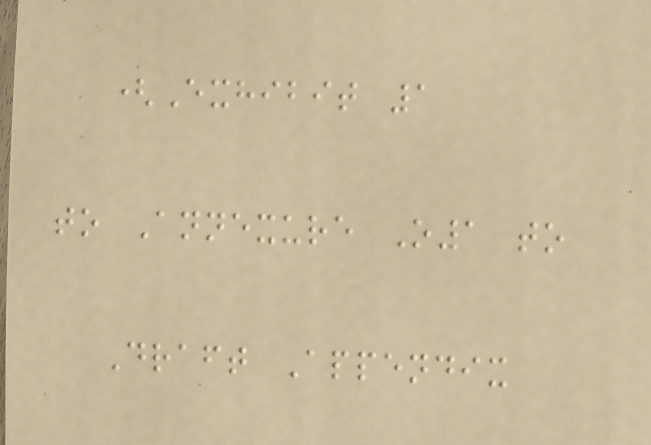(Exhibit 1
to Annexure O1 to
Draft Appendix
